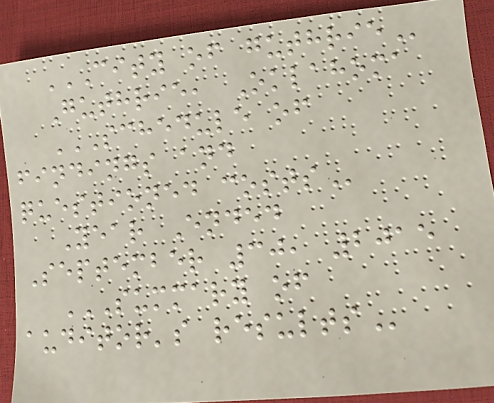CITY OF GUTHRIE
Guthrie, Oklahoma
SCHEDULE OF
FINDINGS AND
QUESTIONED COSTS
Year Ended
September 30, 2015
SUMMARY OF
AUDITOR'S RESULTS
